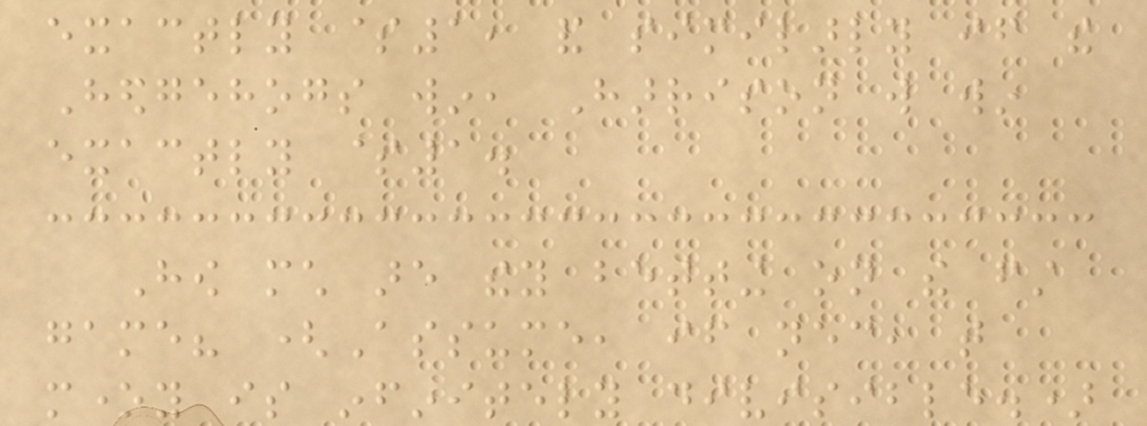exactly $1, and similarly if the
Hedgehogs win, Harrison will win
exactly $1.
How much are they betting on the first
game? (Assume, if necessary, that
money is infinitely divisible.)
